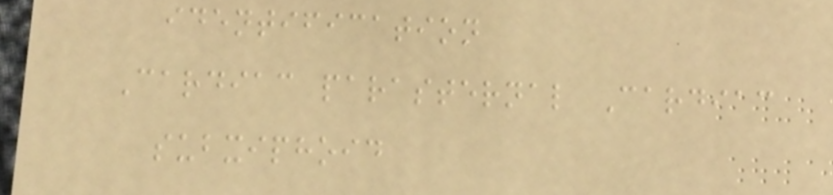identification
Cardiac parasternal Cardiac
subxiphoid
